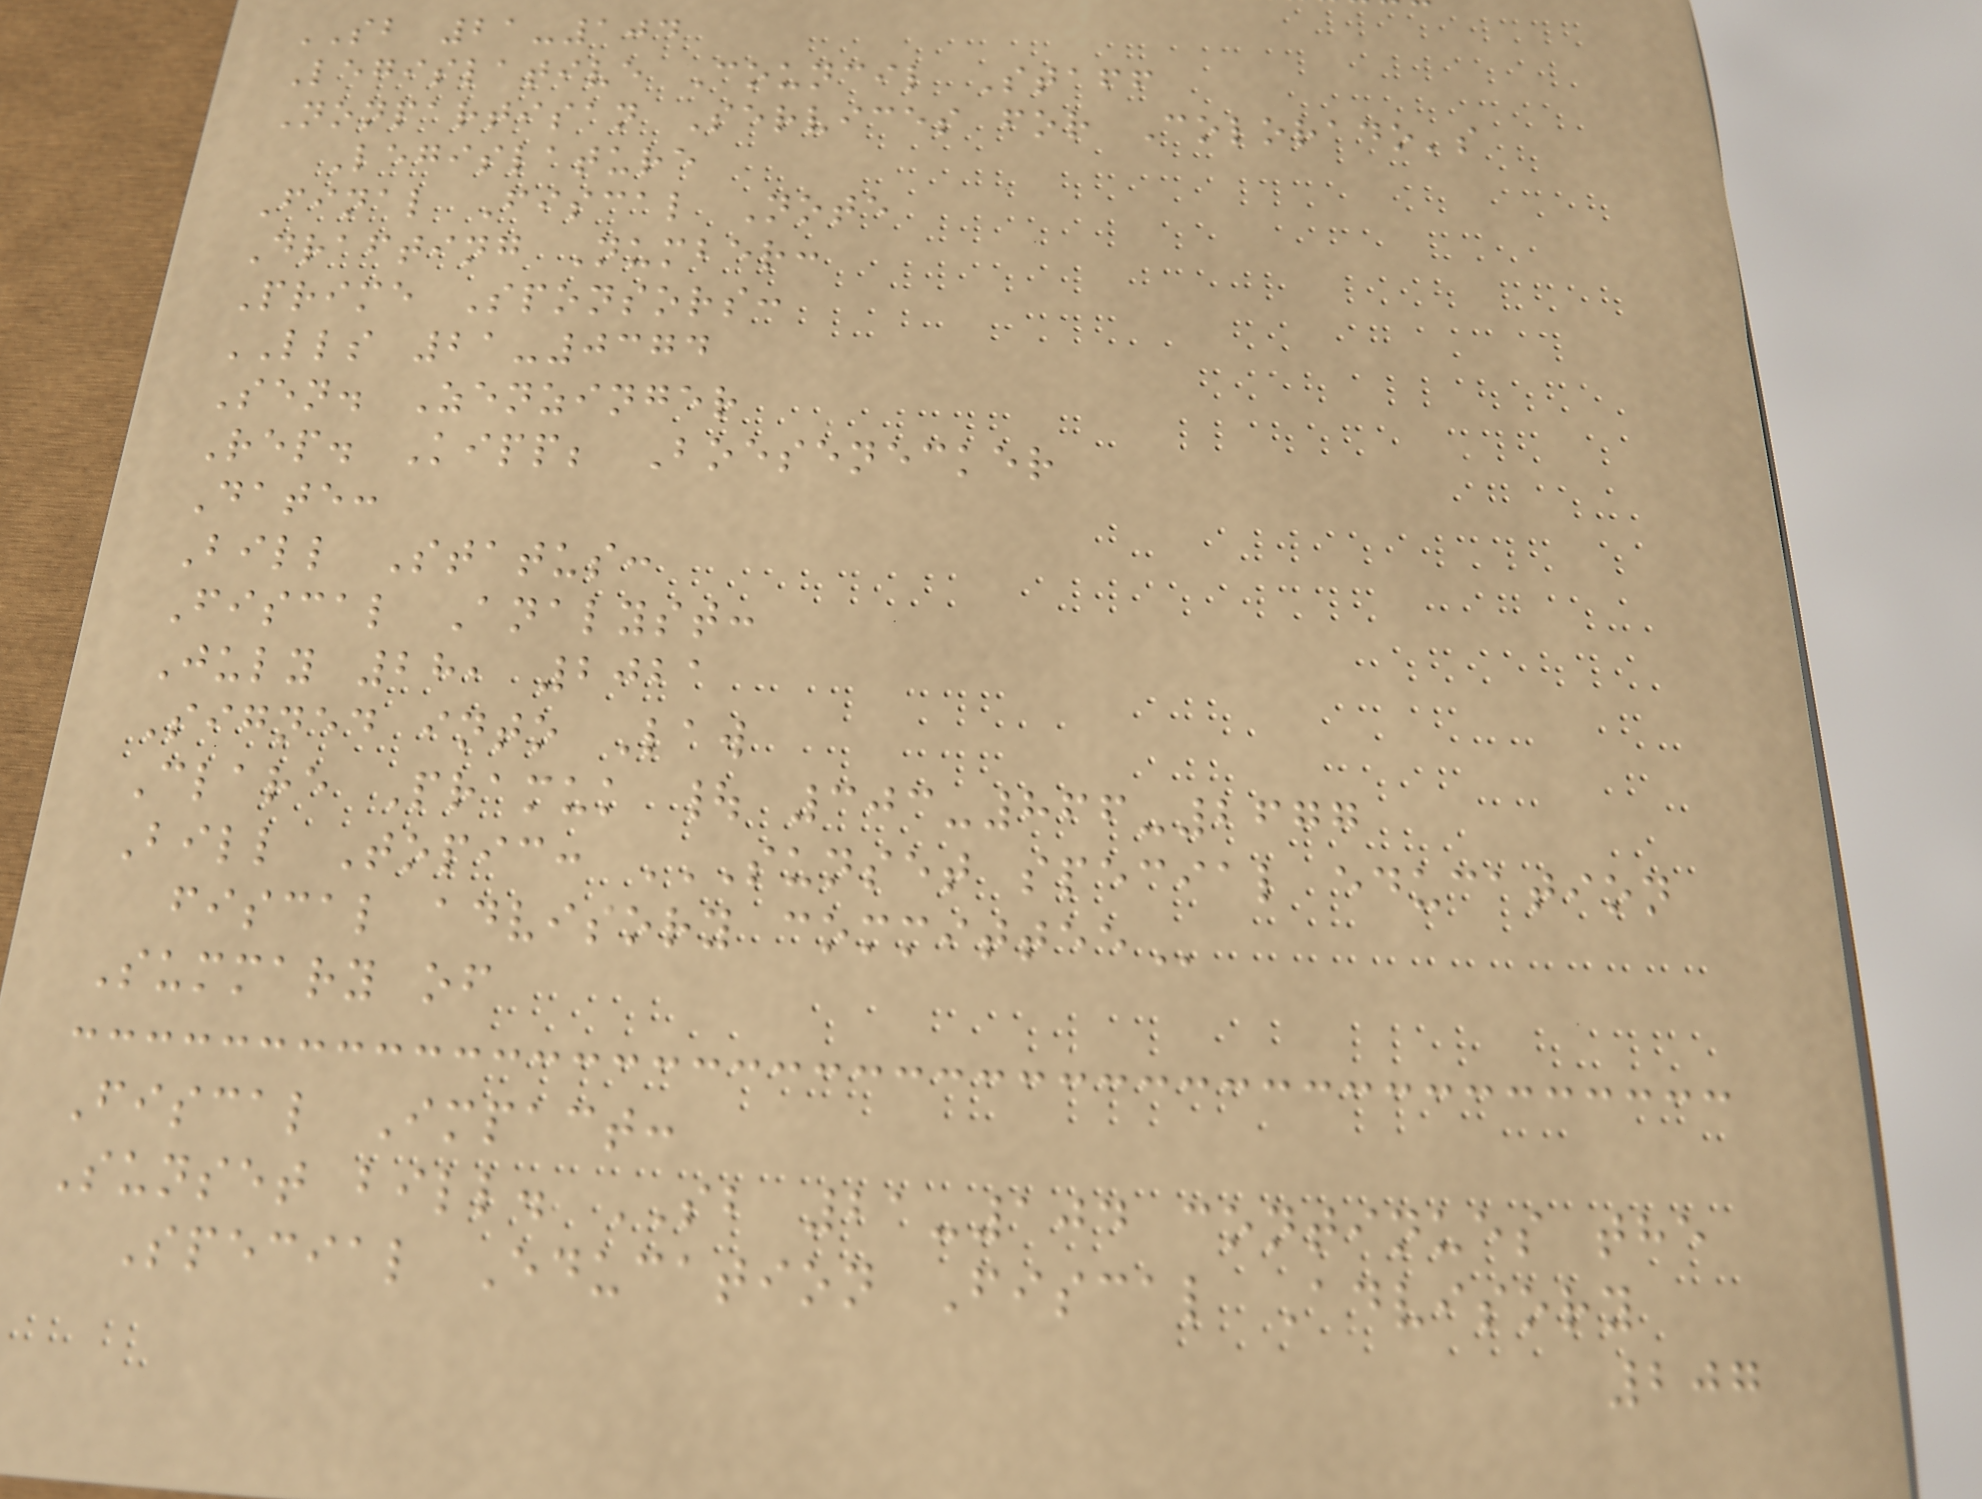SB 21-104
Legislative Council Staff
Nonpartisan Services for Colorado's
Legislature
Final Fiscal Note
Drafting Number:
Prime Sponsors:
LLS 21-0374
Sen. Zenzinger
Rep. Kipp; Boesenecker
Date:
Bill Status:
Fiscal Analyst:
July 28, 2021
Signed into Law
Clare Pramuk | 303-866-2677
Bill Topic: SUNSET SPECIAL EDUCATION
FISCAL ADVISORY COMMITTEE
Summary of
Fiscal Impact:
Sunset bill. SB 21-104 continues the
Special Education Fiscal Advisory
207
